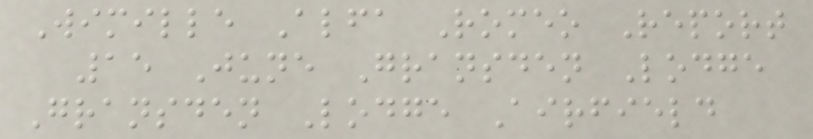Wimille Alfa Romeo Report
15 June Gransden Lodge
Gransden Lodge Airfield
